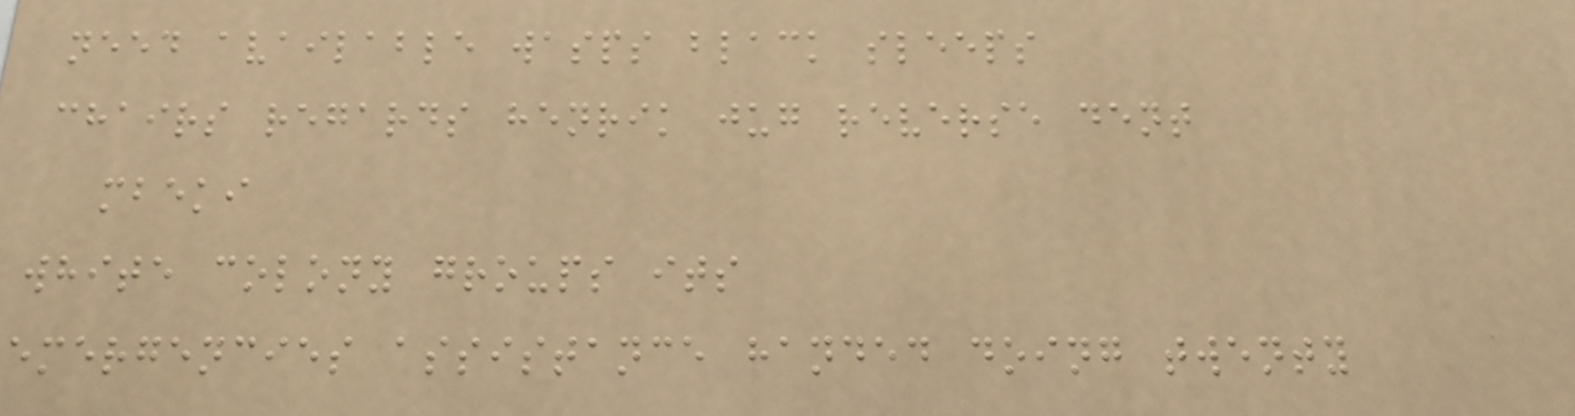need available wasps black sleeps
chairs regards henrik jug reverse dent
mbeki
white colony groups its
emergencies assistance handed doing twenty
